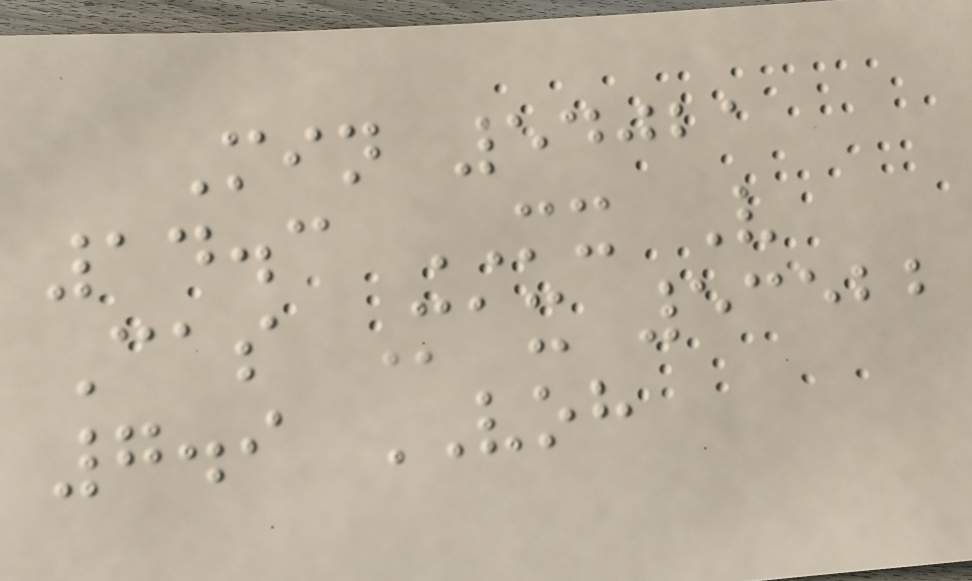Min 54021
14.3 MX V
Cas Max 53522
7.9 VOH
